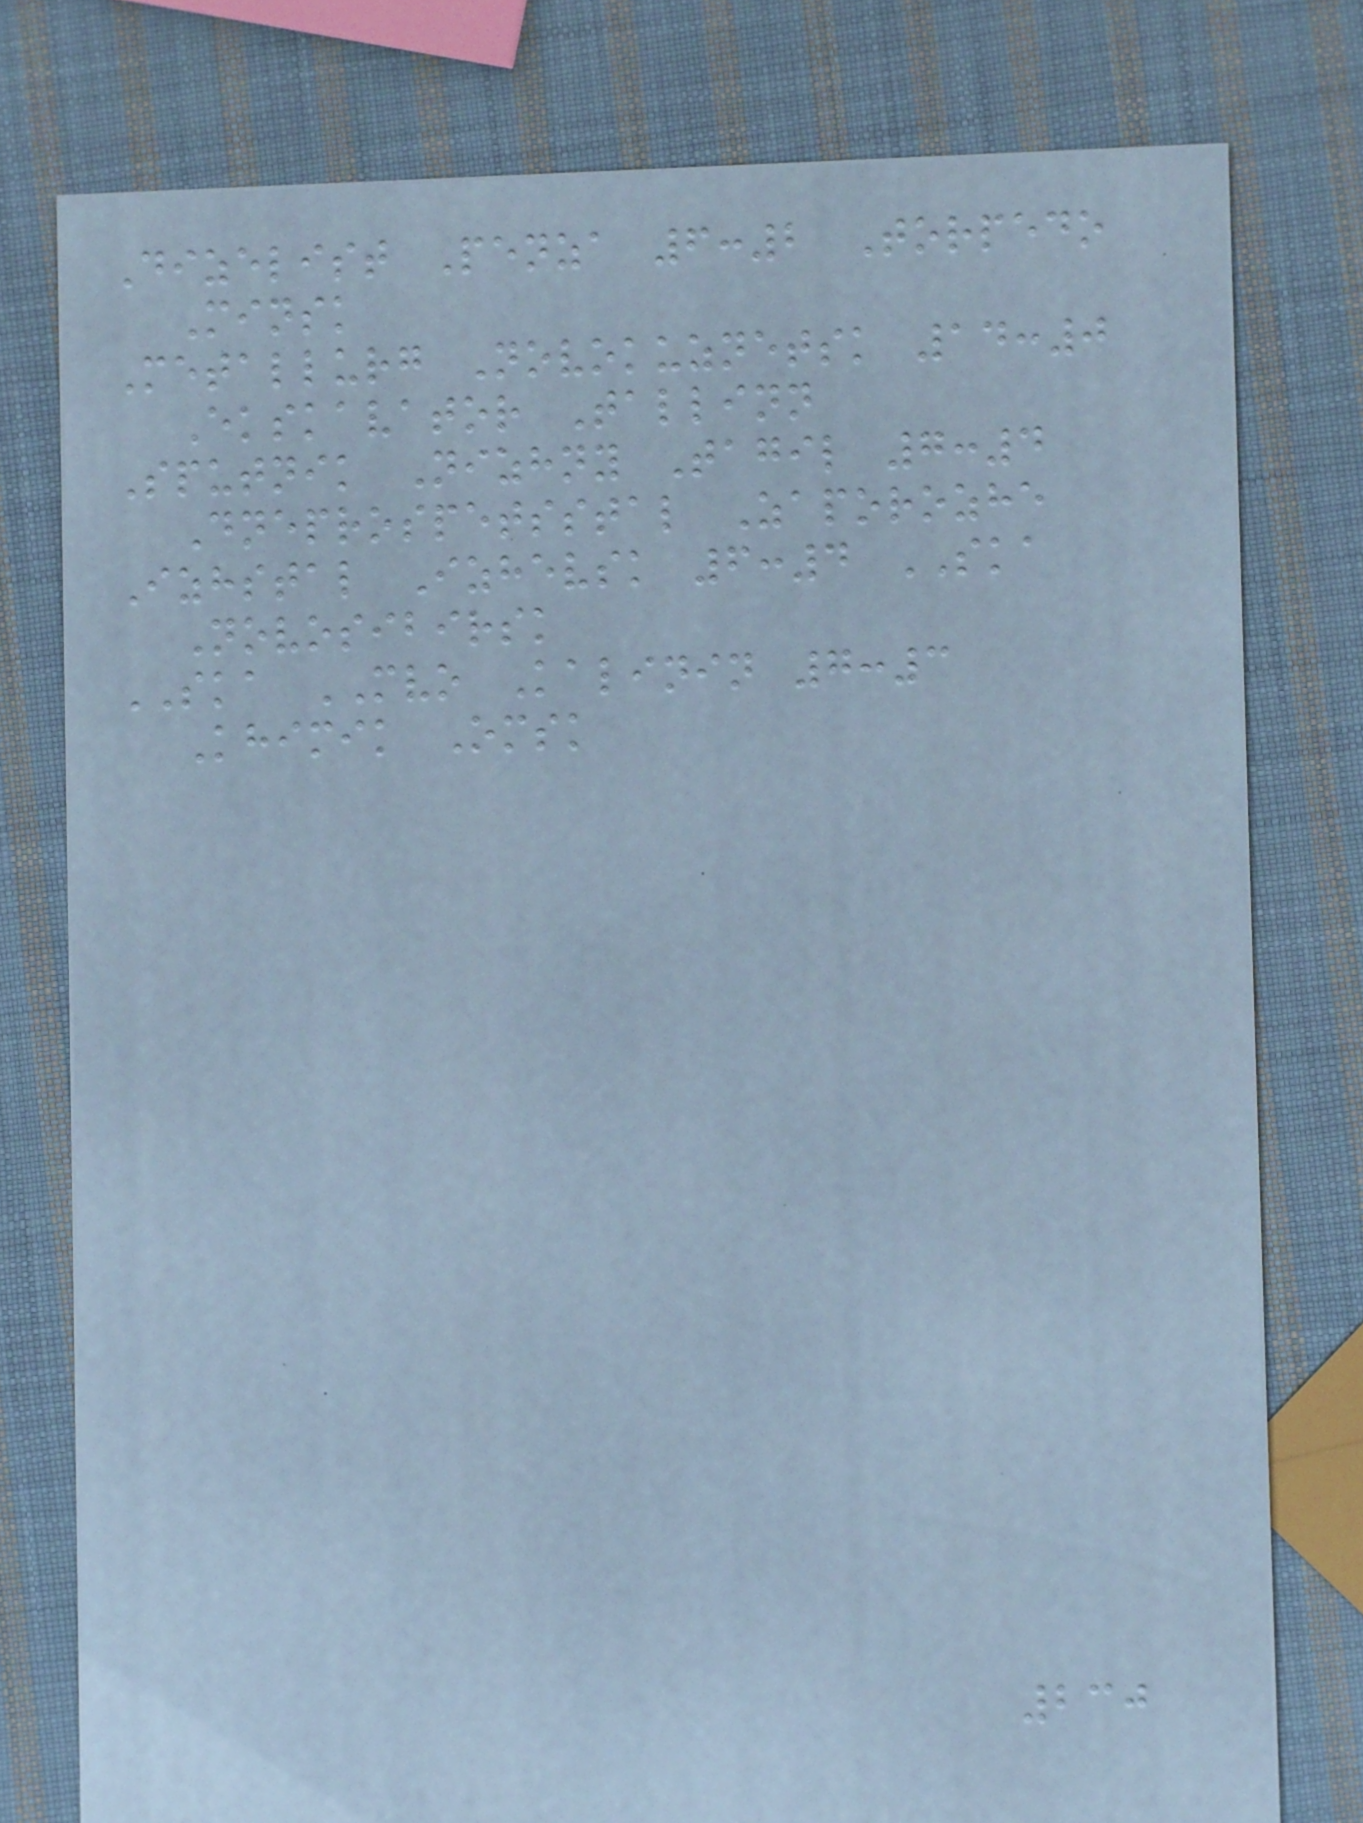Dizelist Penza 6:2 Torpedo
Minsk
Metallurg Novokuznetsk 14:0
Ekskavator Tallinn
Sputnik Nizhny Tagil 7:4
Dneprospetsstal Zaporozhe
Izhstal Izhevsk 6:4 SKA
Novosibirsk
SKA MVO Kalinin 7:3
Khimik Omsk
230
